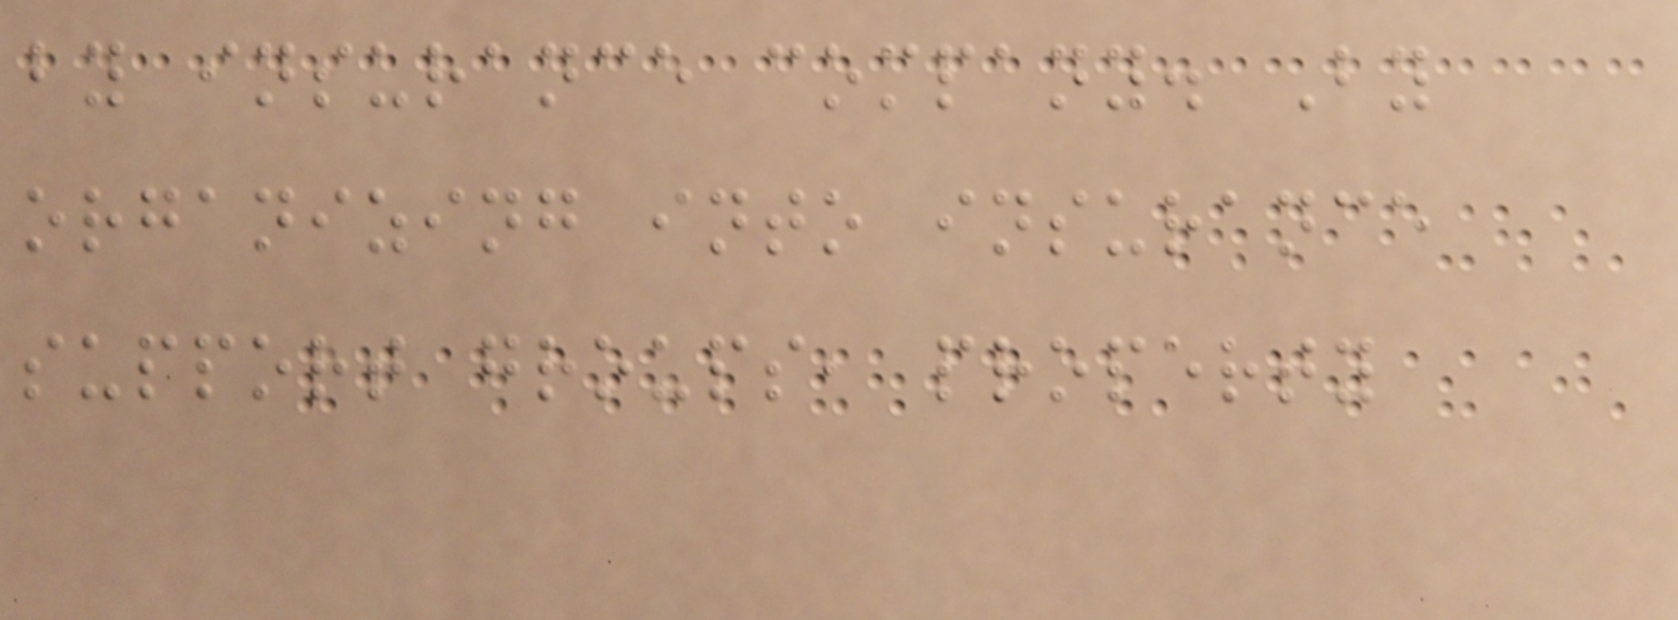by insurance company. By
organizing into insurance
support groups, property
